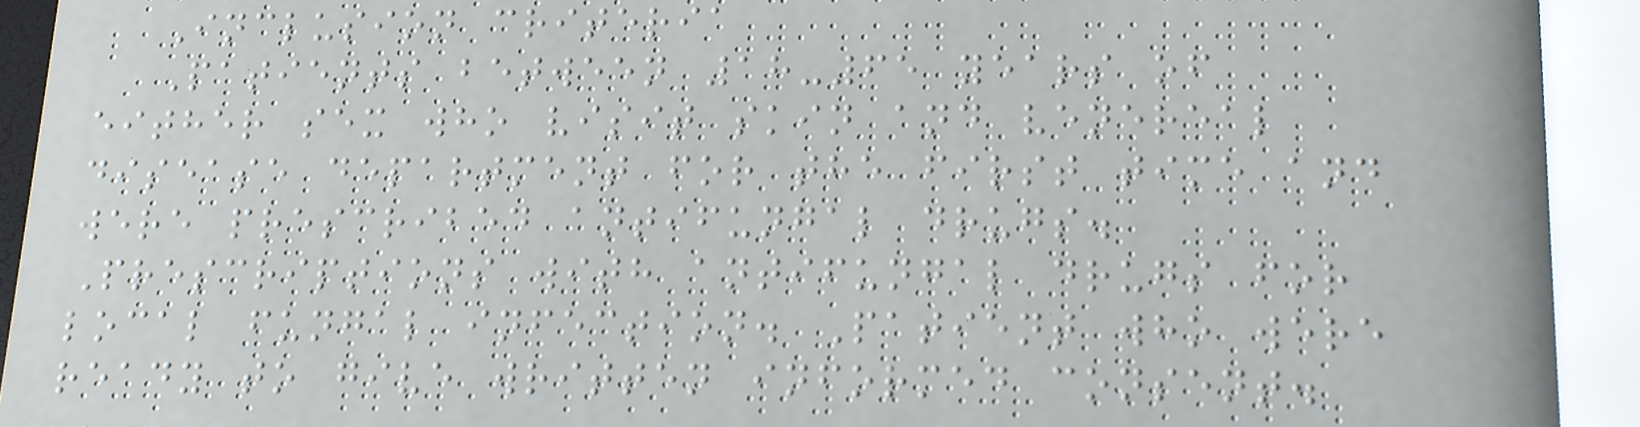Inclusion criteria
Patients between 18-65 years of
either sex who visit skin and venereal
disease department for the first time and
were prescribed antifungal drugs.
Prescriptions with antifungal drugs for
local fungal infection. Patient who were
ready to give written informed consent.
